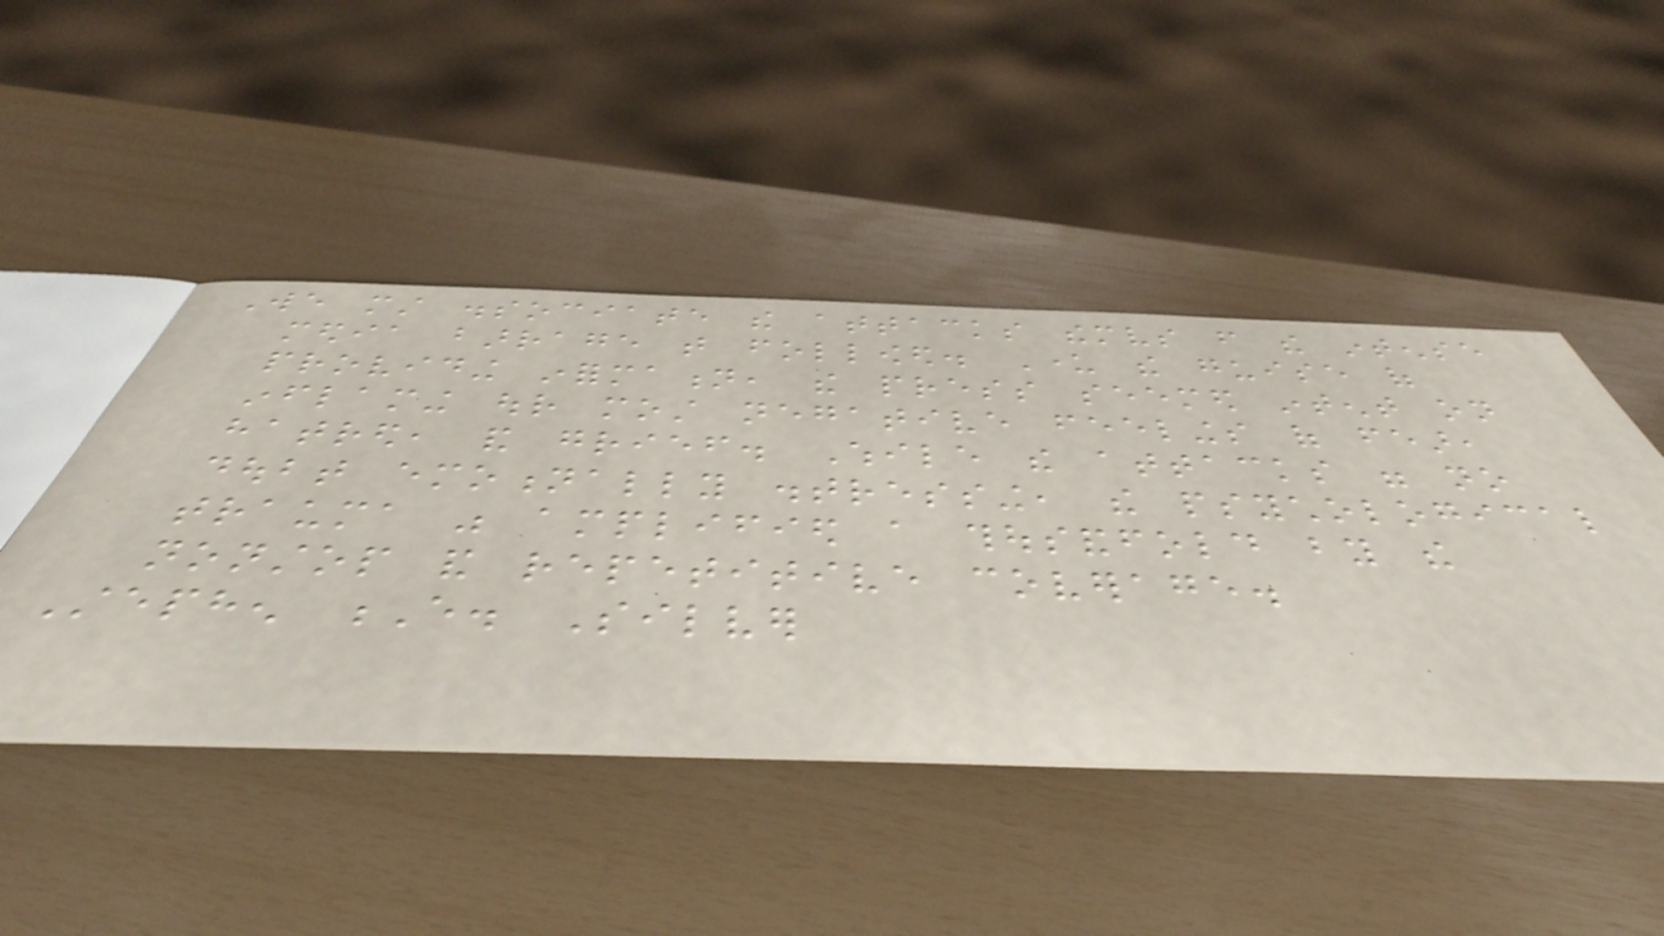We must dissociate the attacks themselves from the intense
media barrage that followed. Under the guise of
providing information, the press seemed intent on
inflaming our most negative feelings of fear,
hatred, and grief. While the attacks were no
doubt emotionally distressing, the psychological
trauma was amplified a thousandfold by the
nonstop and repetitive coverage.
Stephen E. Silver
